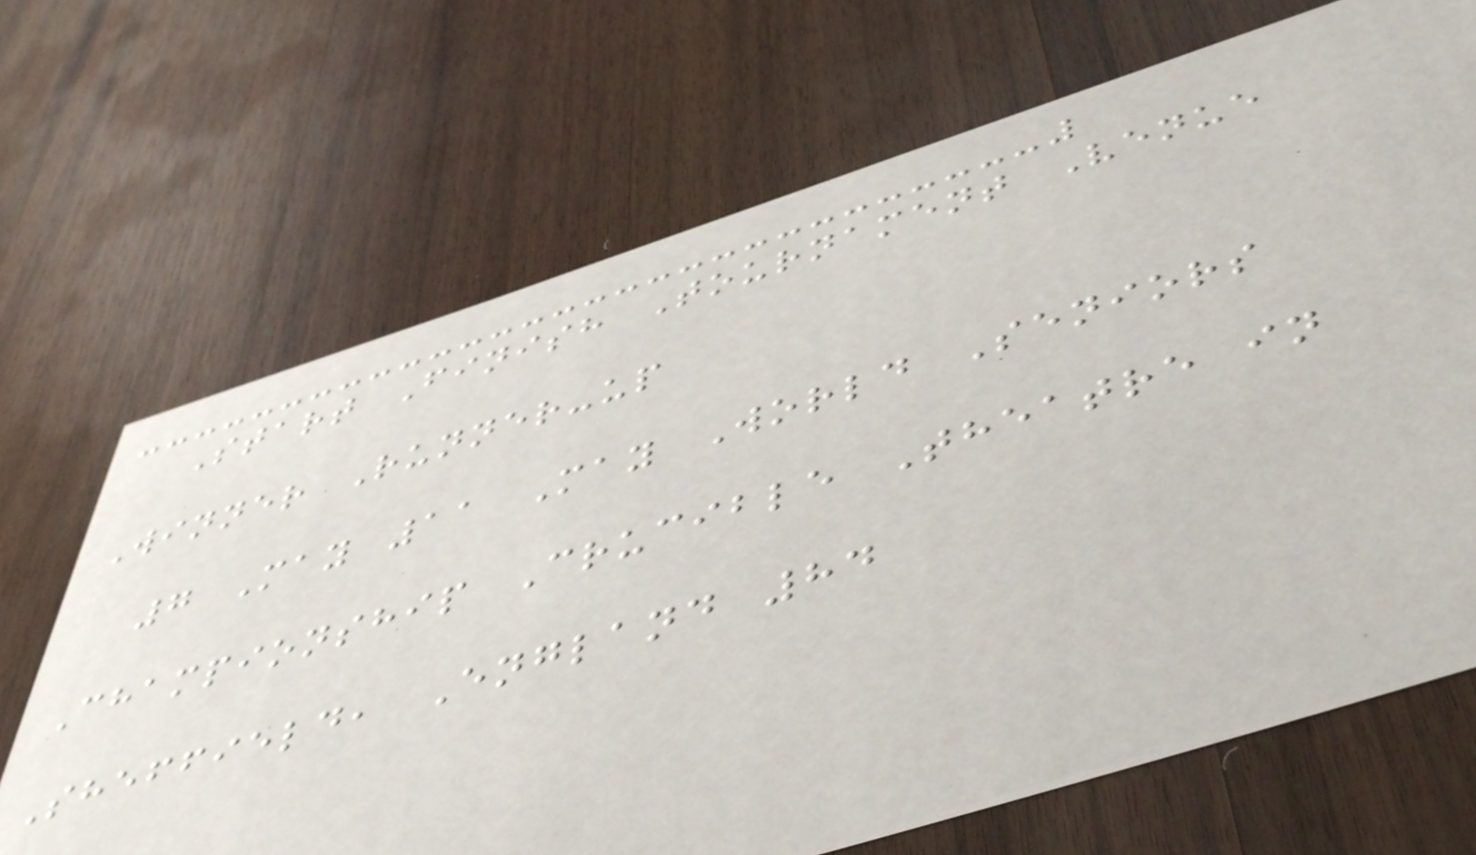Start Finish Tournament Venue
Winner Runner-up
7 May 11 May World Seniors
Championship Crucible Theatre in
Sheffield, England 84
